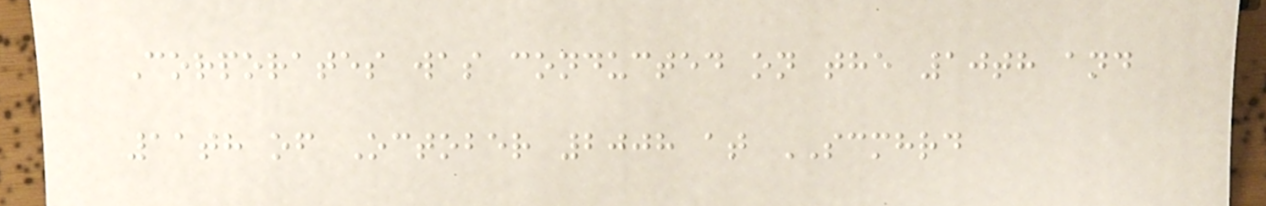Corporates was conducted on the 10th and
11th of October 2008 at SCMHRD
